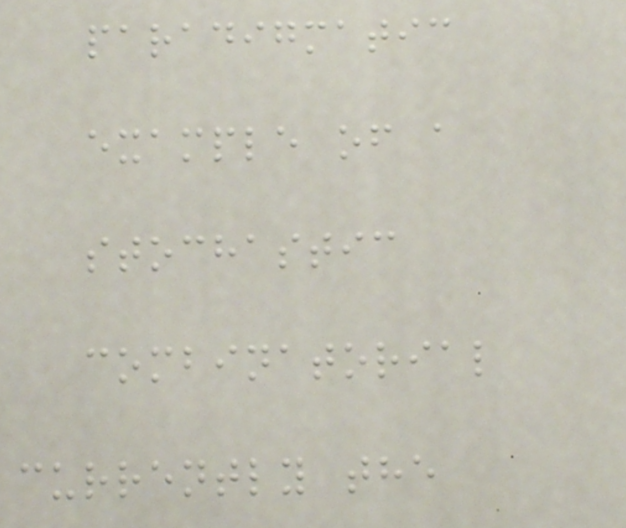paradigmatic
example of a
stochastic
combinatorial
currently the
